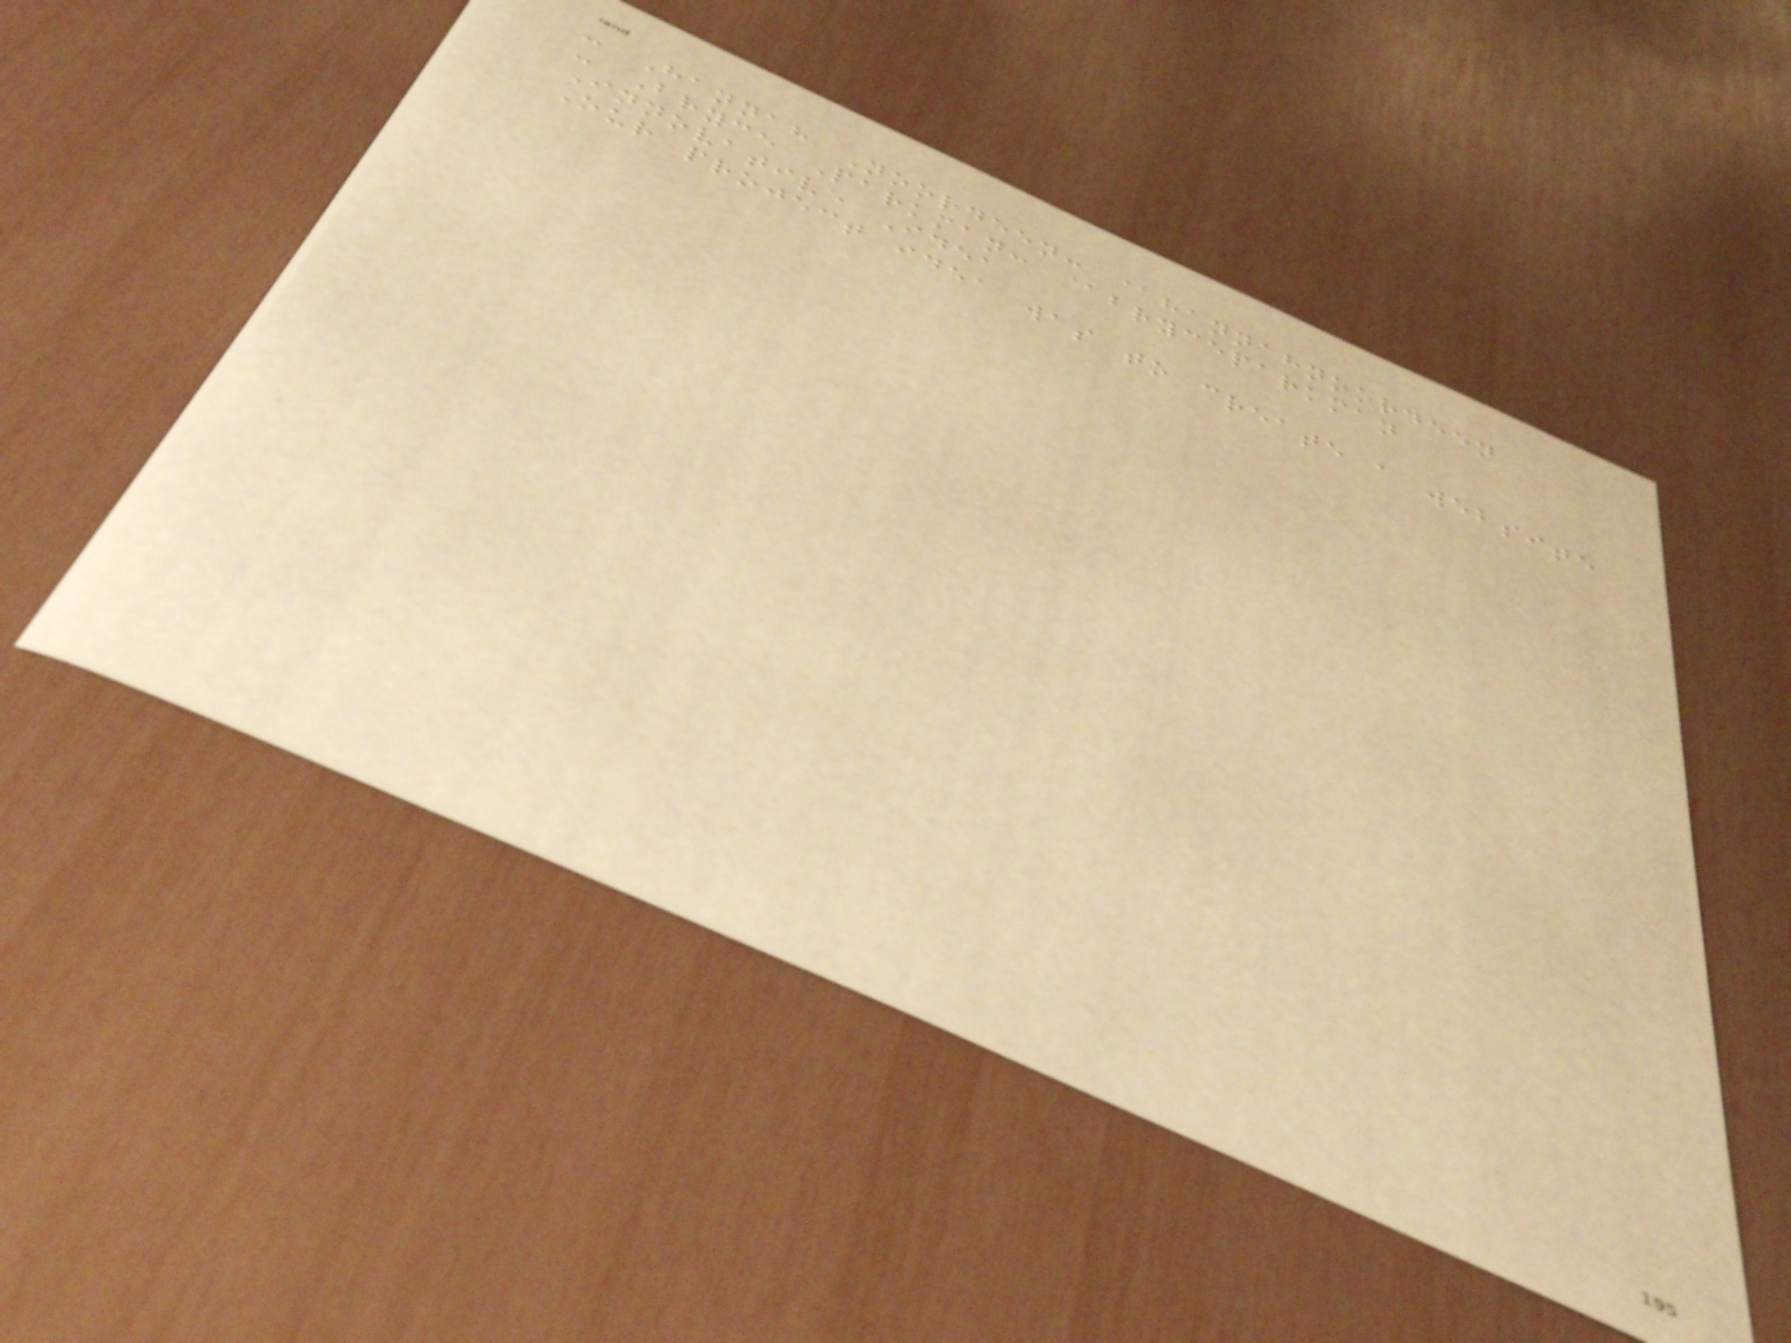- Hannah Noordeen: @hannahnoordeen
- Bryce Parkman: @bryceparkman
Innovative Idea
Our project idea was to create a website
